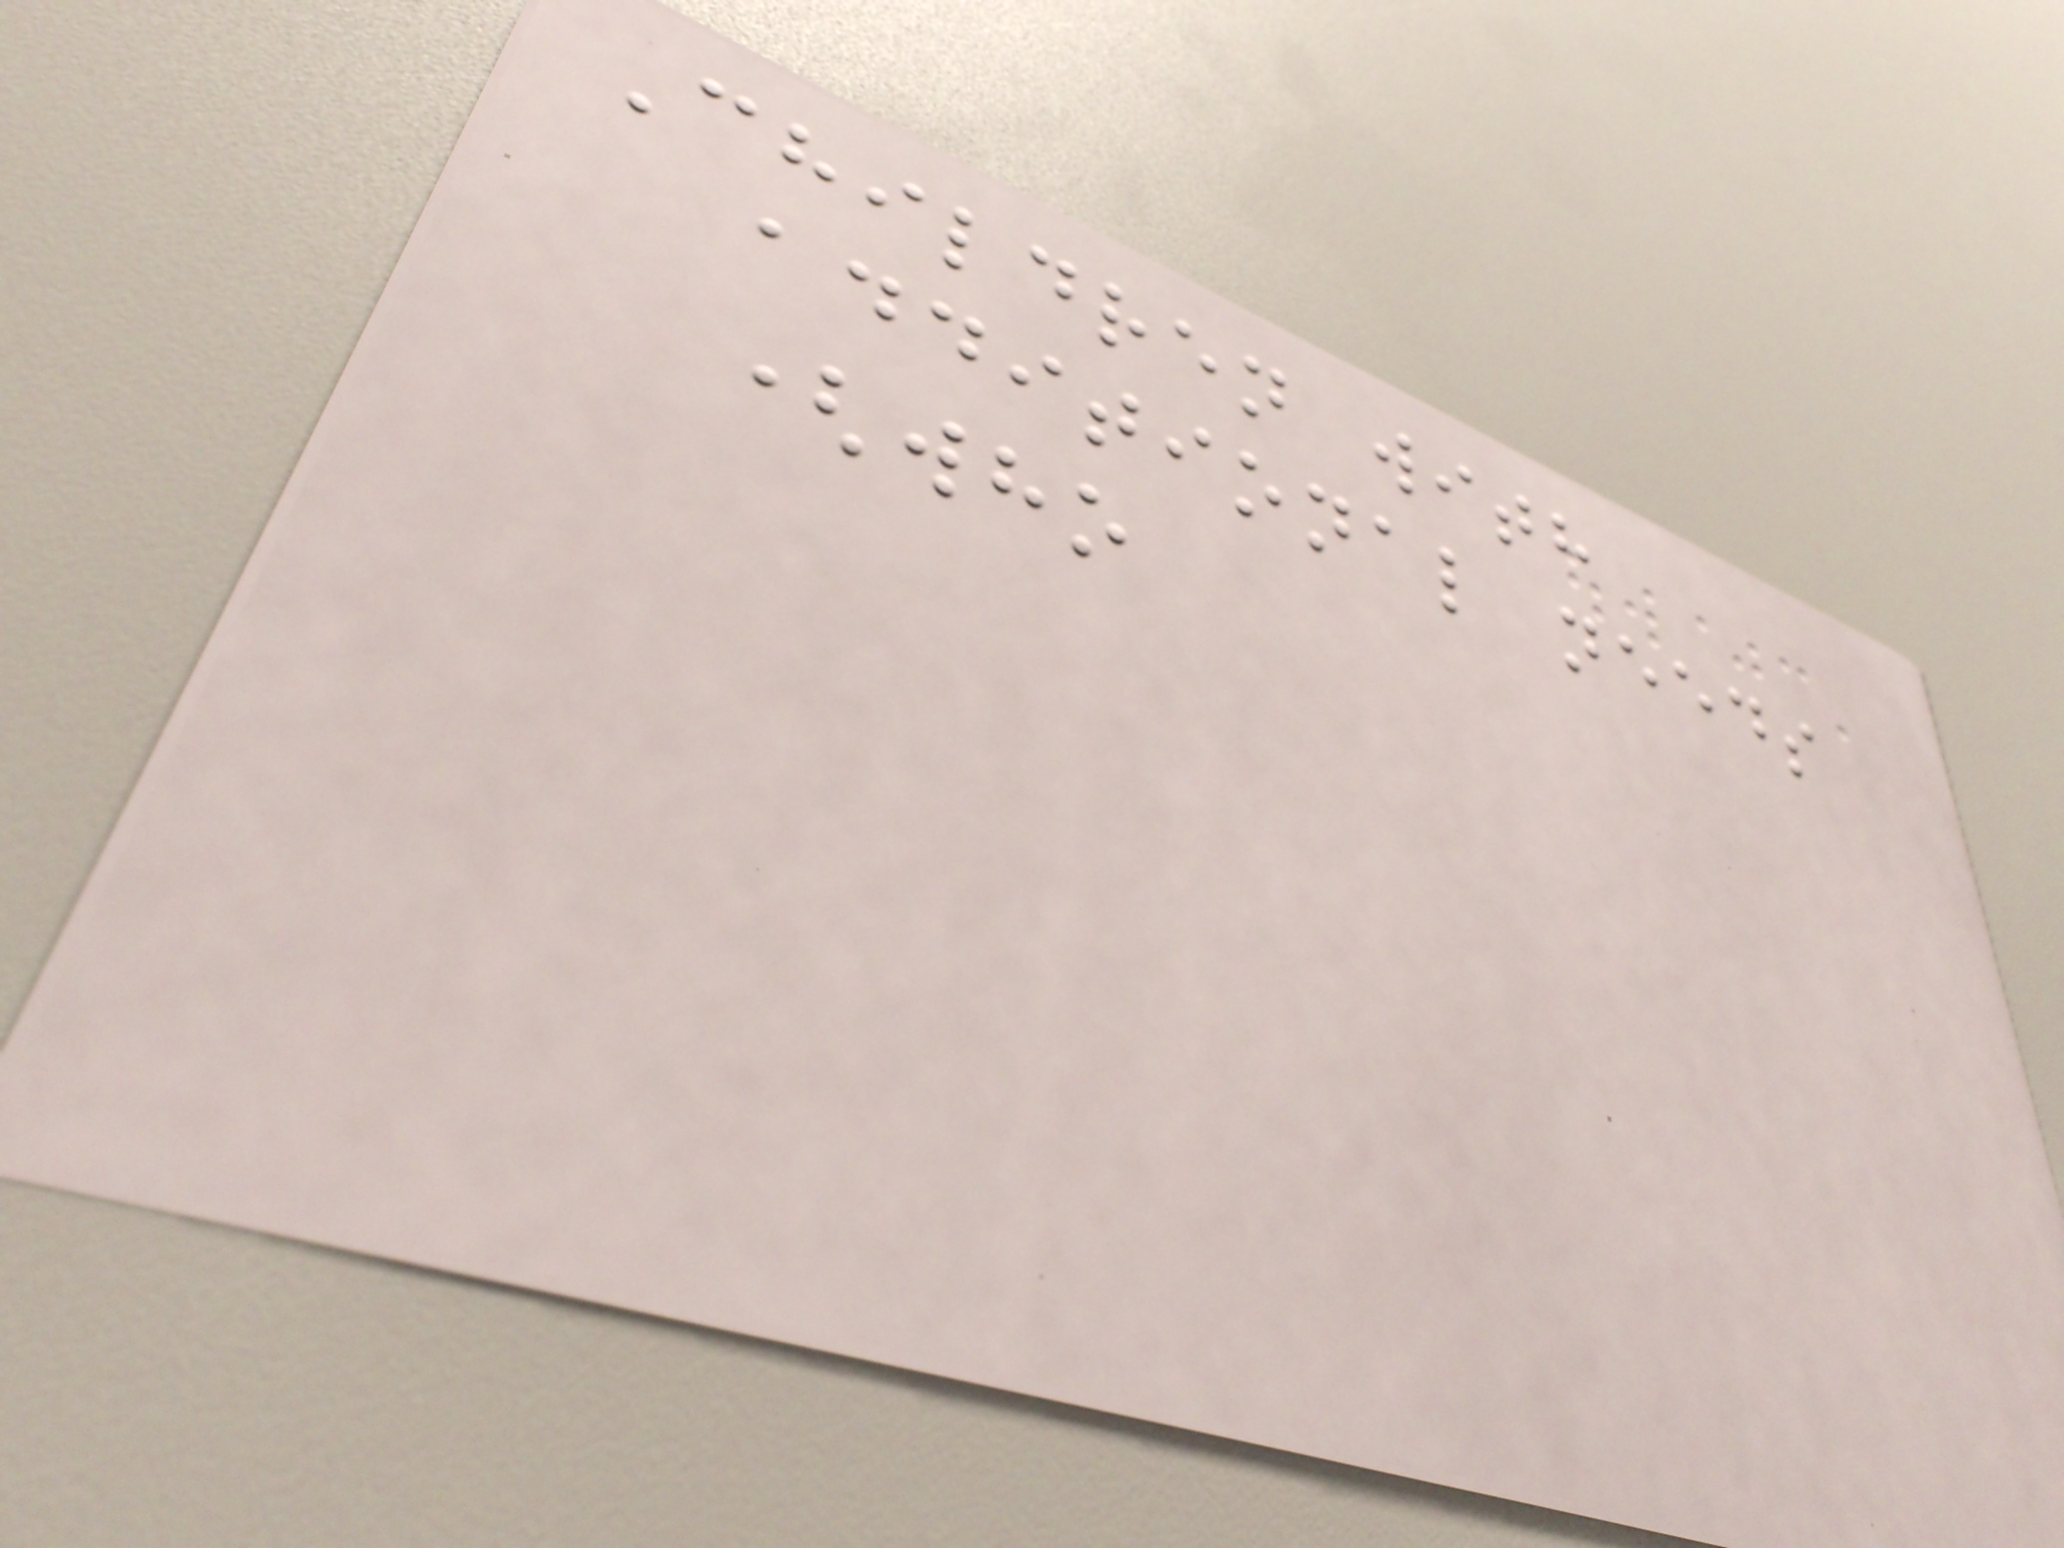Children with
additional needs
(who
